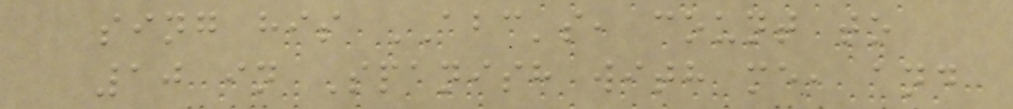sing his ABC's, count to
10 in Spanish with me, and
